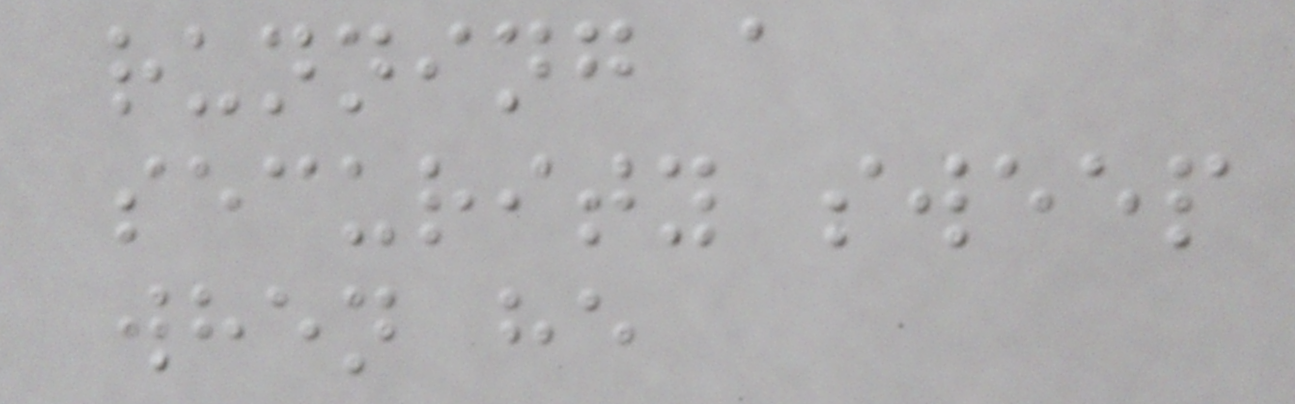running a
security sweep
when he
